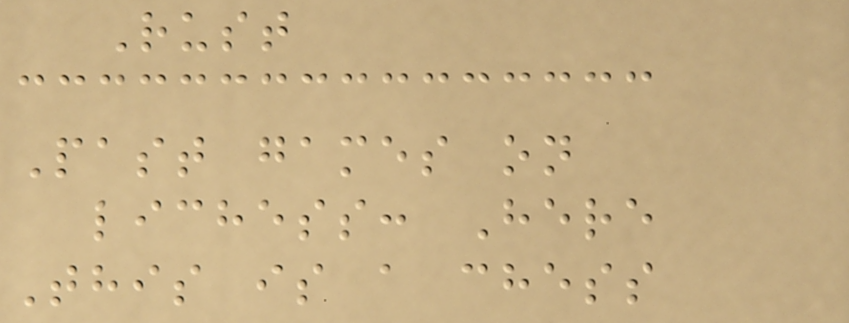Rust
Past games on
lichess: Here
This is a chess
